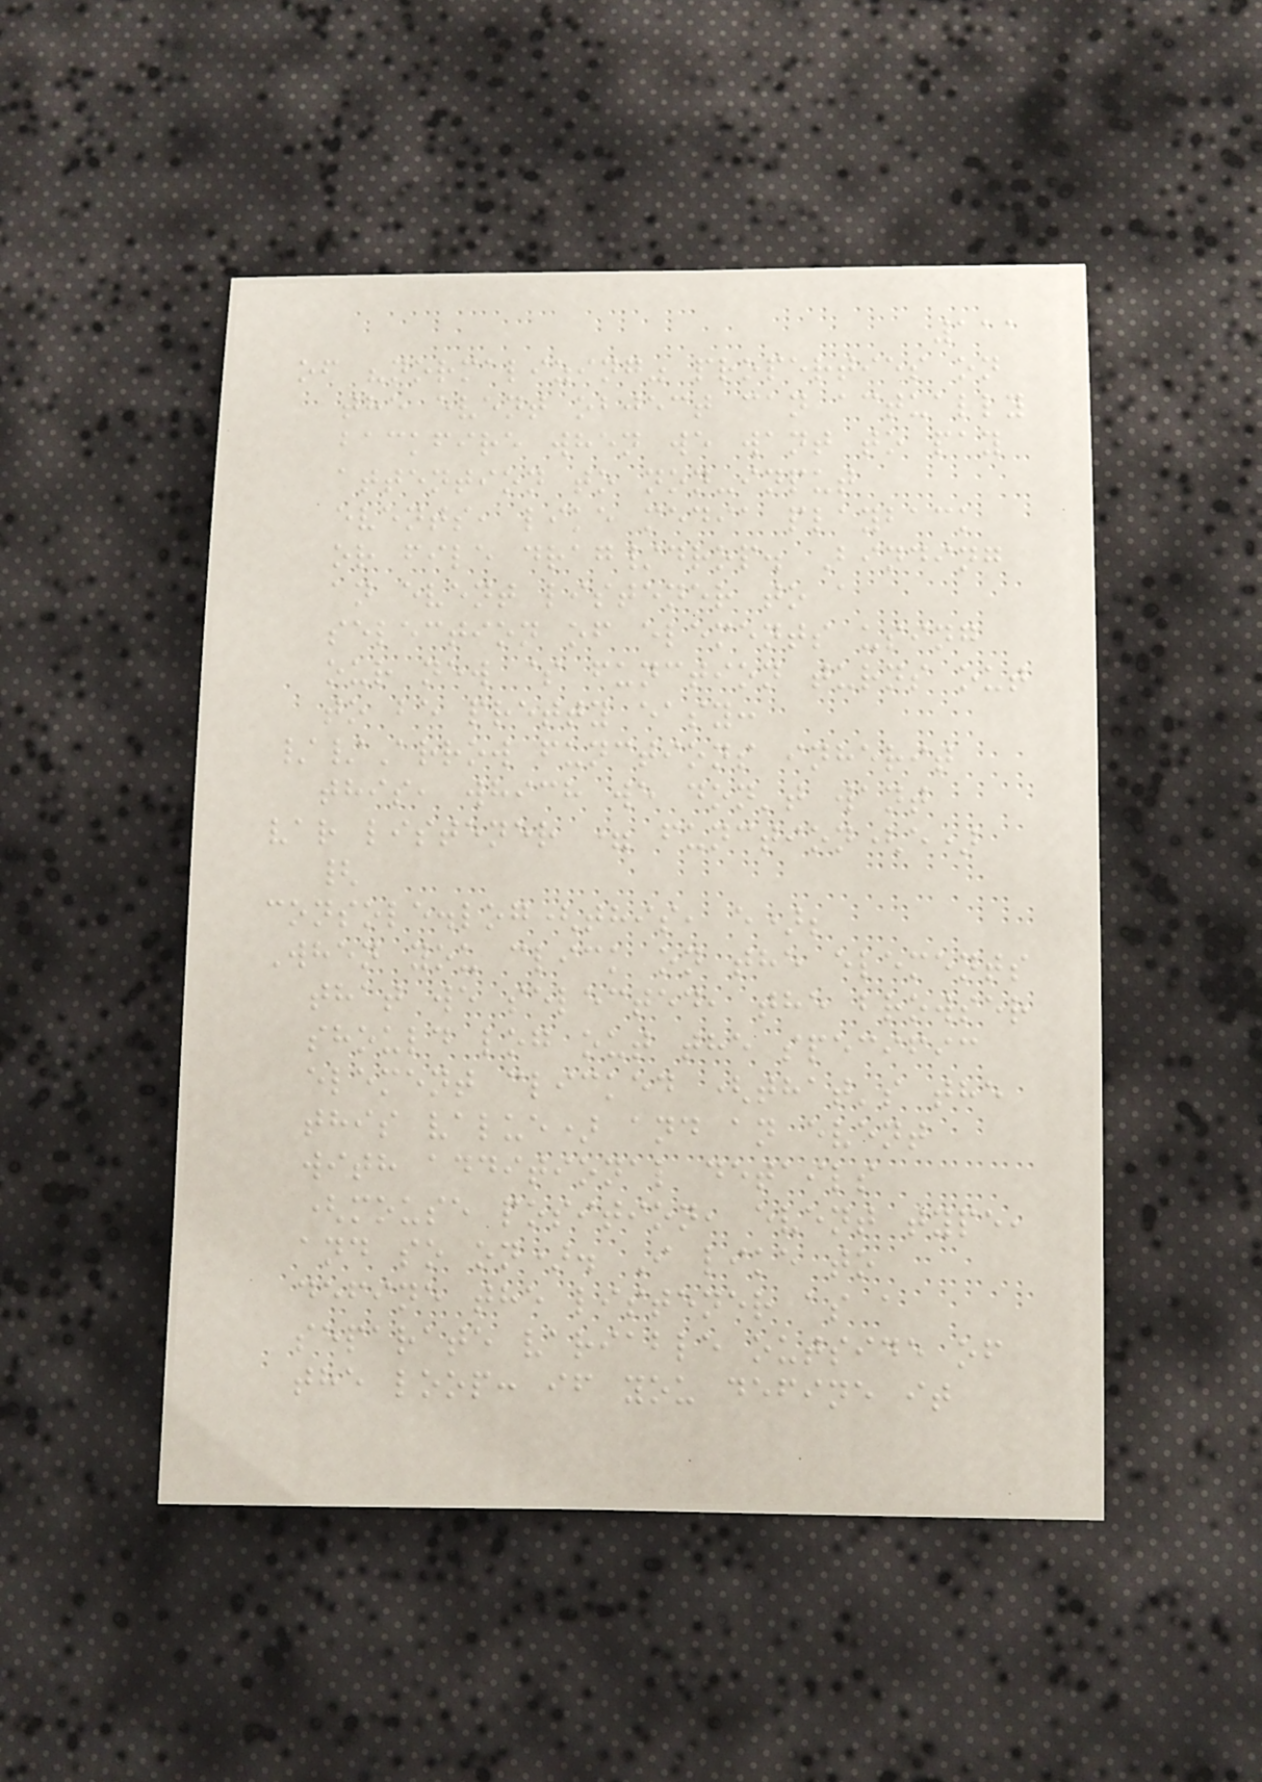111
of "normalizing" properties on
the event object can actually
backfire when we want to pay
attention to non-input
events, like media playback
or file drag/drop. Binding
an event listener to a
selection of elements using
our new $ function turns out
to be pretty easy:
//Arrow functions inherit
this, which we don't want
var listener = function(e)
{
console.log(this, e);
When you click on the elements
that we selected, the browser
should log out the specific
element clicked (that's the
this value) and an event
with additional details
(mouse position, event type,
and so on). I like to
define the listener as a
separate variable outside of
the loop: if you define it
